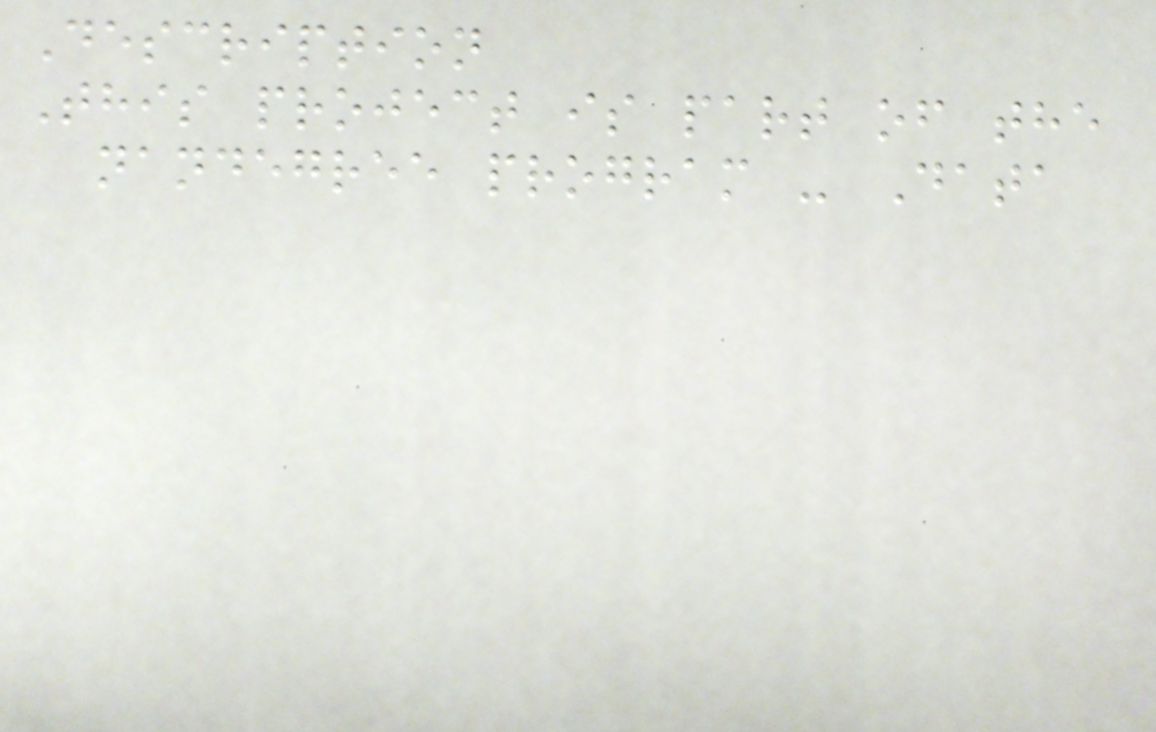Description
This project is part of the
nandegree program - Data
